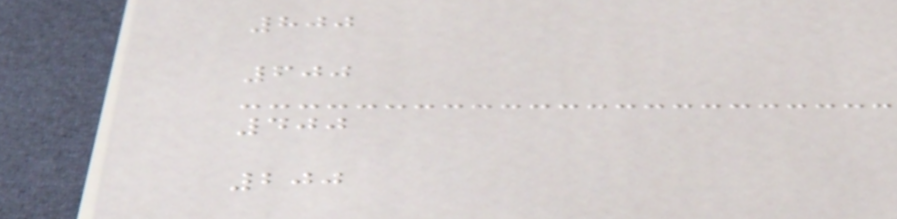800
600
400
200
